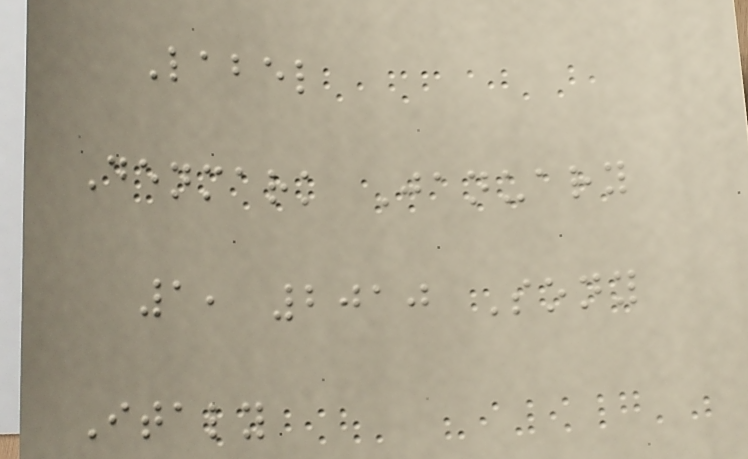Label
Denmark January
1, 2010 Sony
Italy
